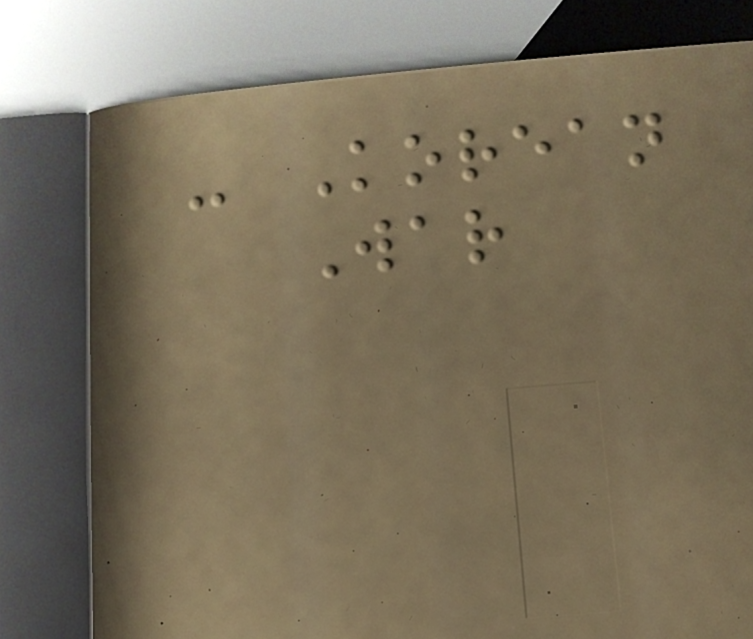- Korean
War
